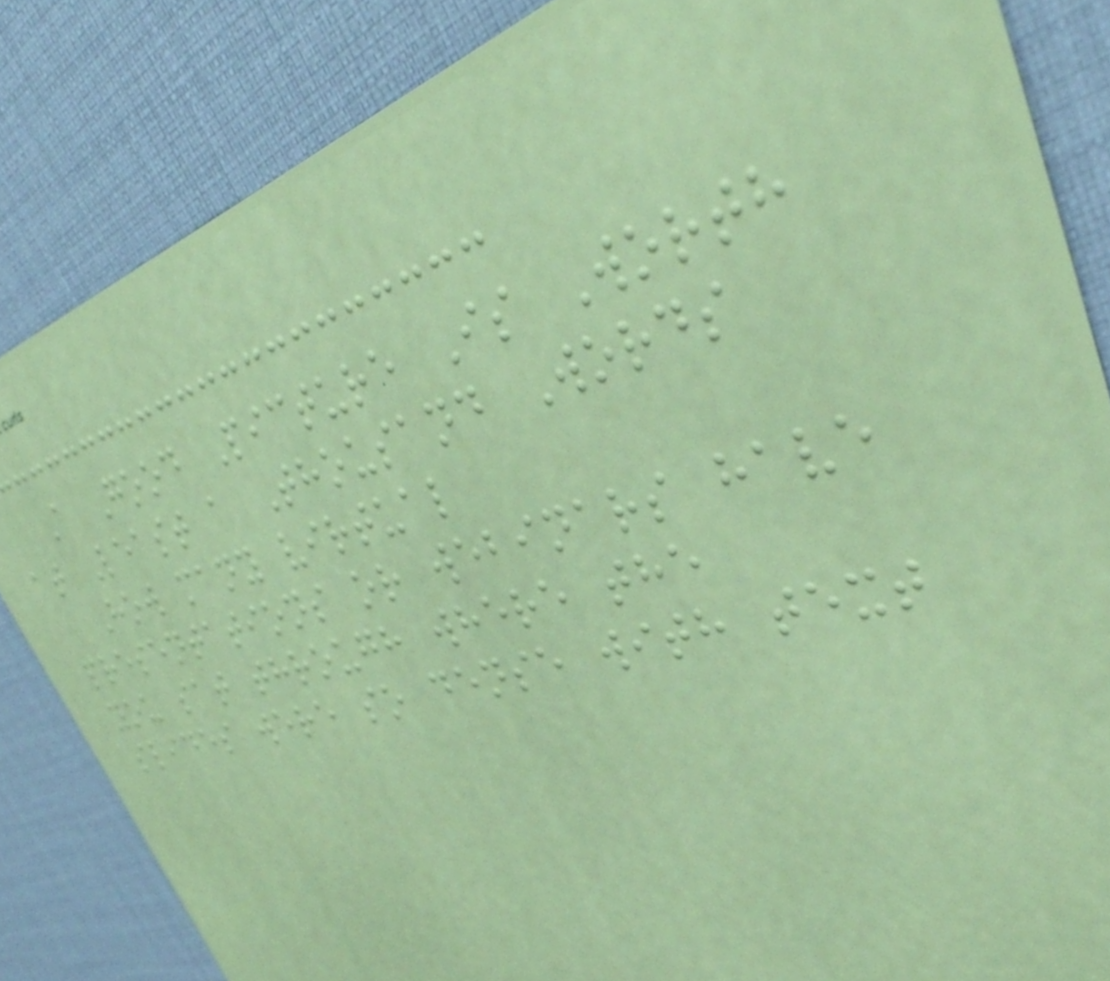A Good Picture Is Worth
at Least a Thousand Words
How many virtual
presentations or webinars have
you sat through where the
slides were so dense with text
